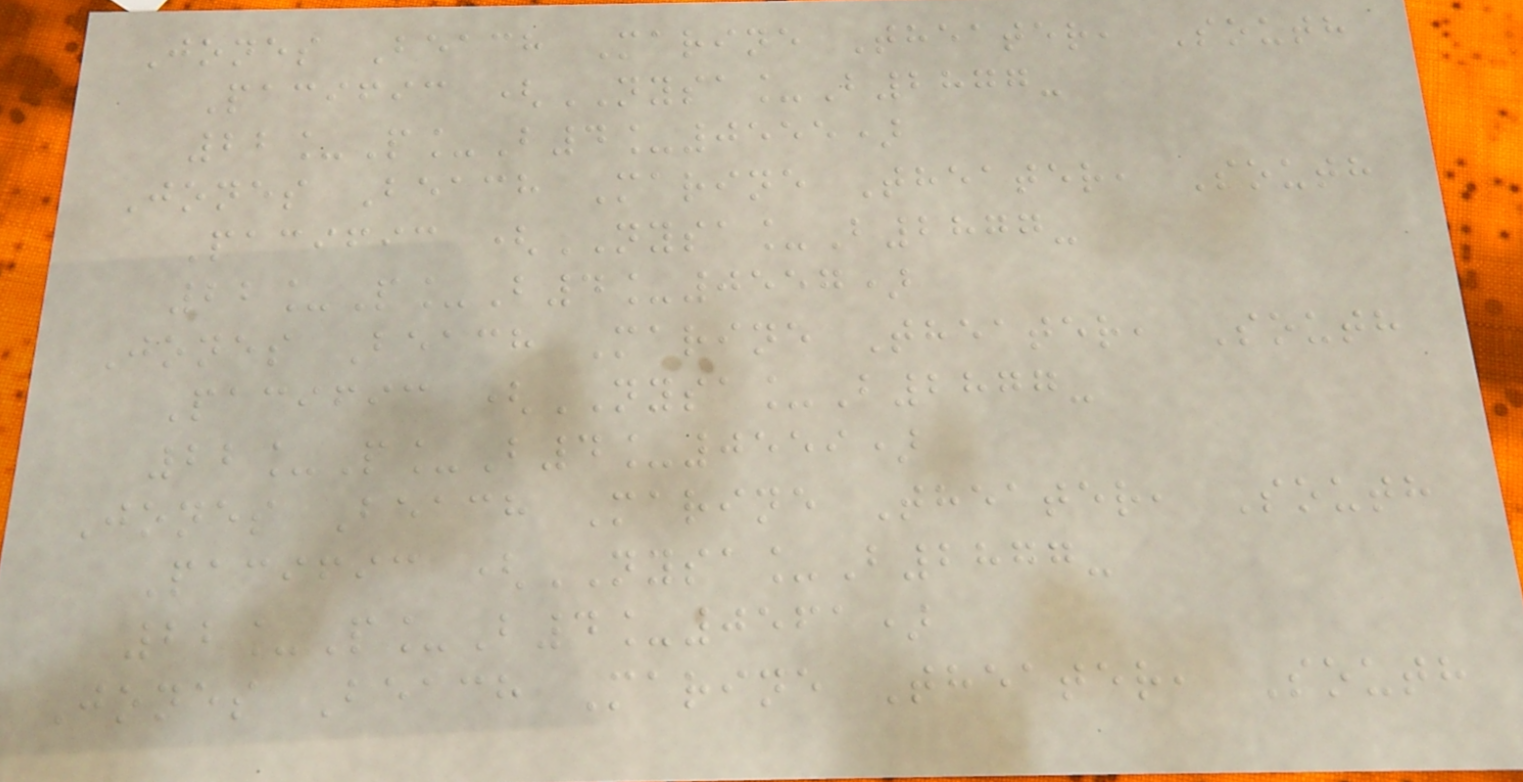Jones Beach Marine Theater, South
Pacific (NYSA_B2877-
22_P_B4_0555)
Jones Beach Marine Theater, South
Pacific (NYSA_B2877-
22_P_B4_0557)
Jones Beach Marine Theater, South
Pacific (NYSA_B2877-
22_P_B4_0559)
Jones Beach Marine Theater, South
Pacific (NYSA_B2877-
22_P_B4_0561)
Jones Beach Marine Theater, South
